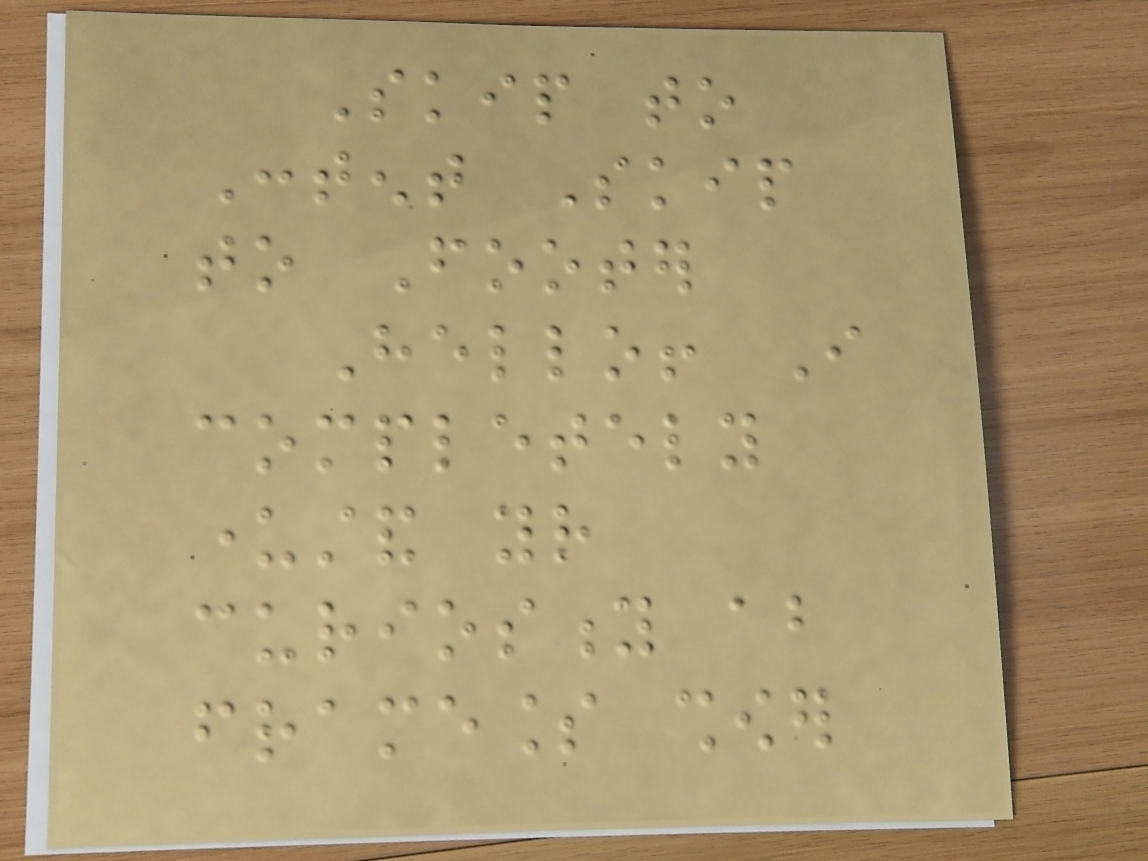Skip to
Content Skip
to Footer
Hello! I
completely
understand your
curiosity about
frameless shower
